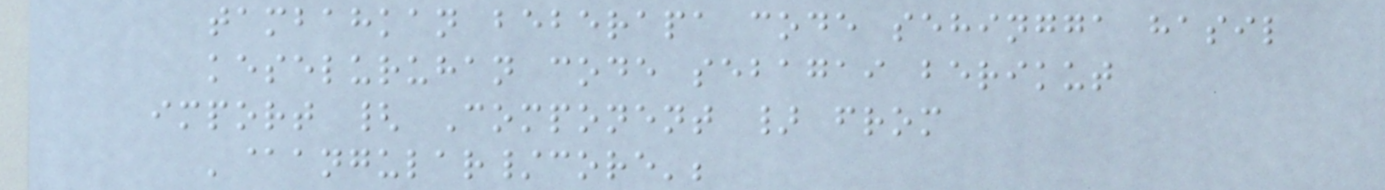tambahkan beberapa code sehingga hasil
keseluruhan code sebagai berikut
import { Component } from
'@angular/core';
